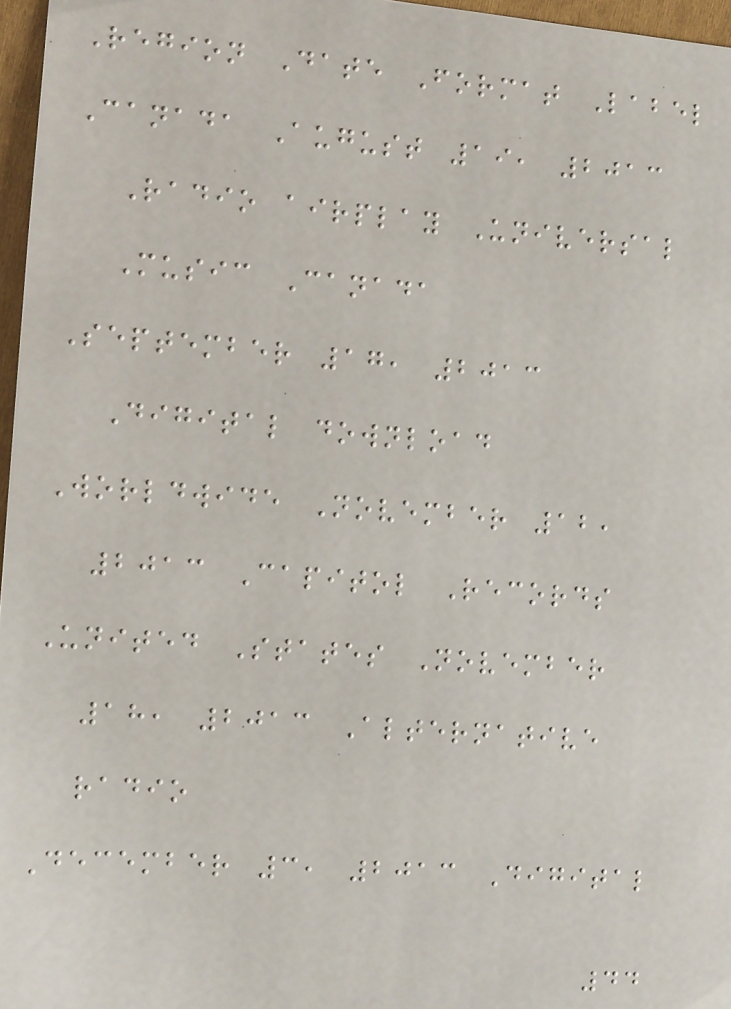Region Date Format Label
Canada August 19, 2013
Radio airplay Universal
Music Canada
September 17, 2013
Digital download
Worldwide November 12,
2013 Capitol Records
United States November
18, 2013 Alternative
radio
December 3, 2013 Digital
44
